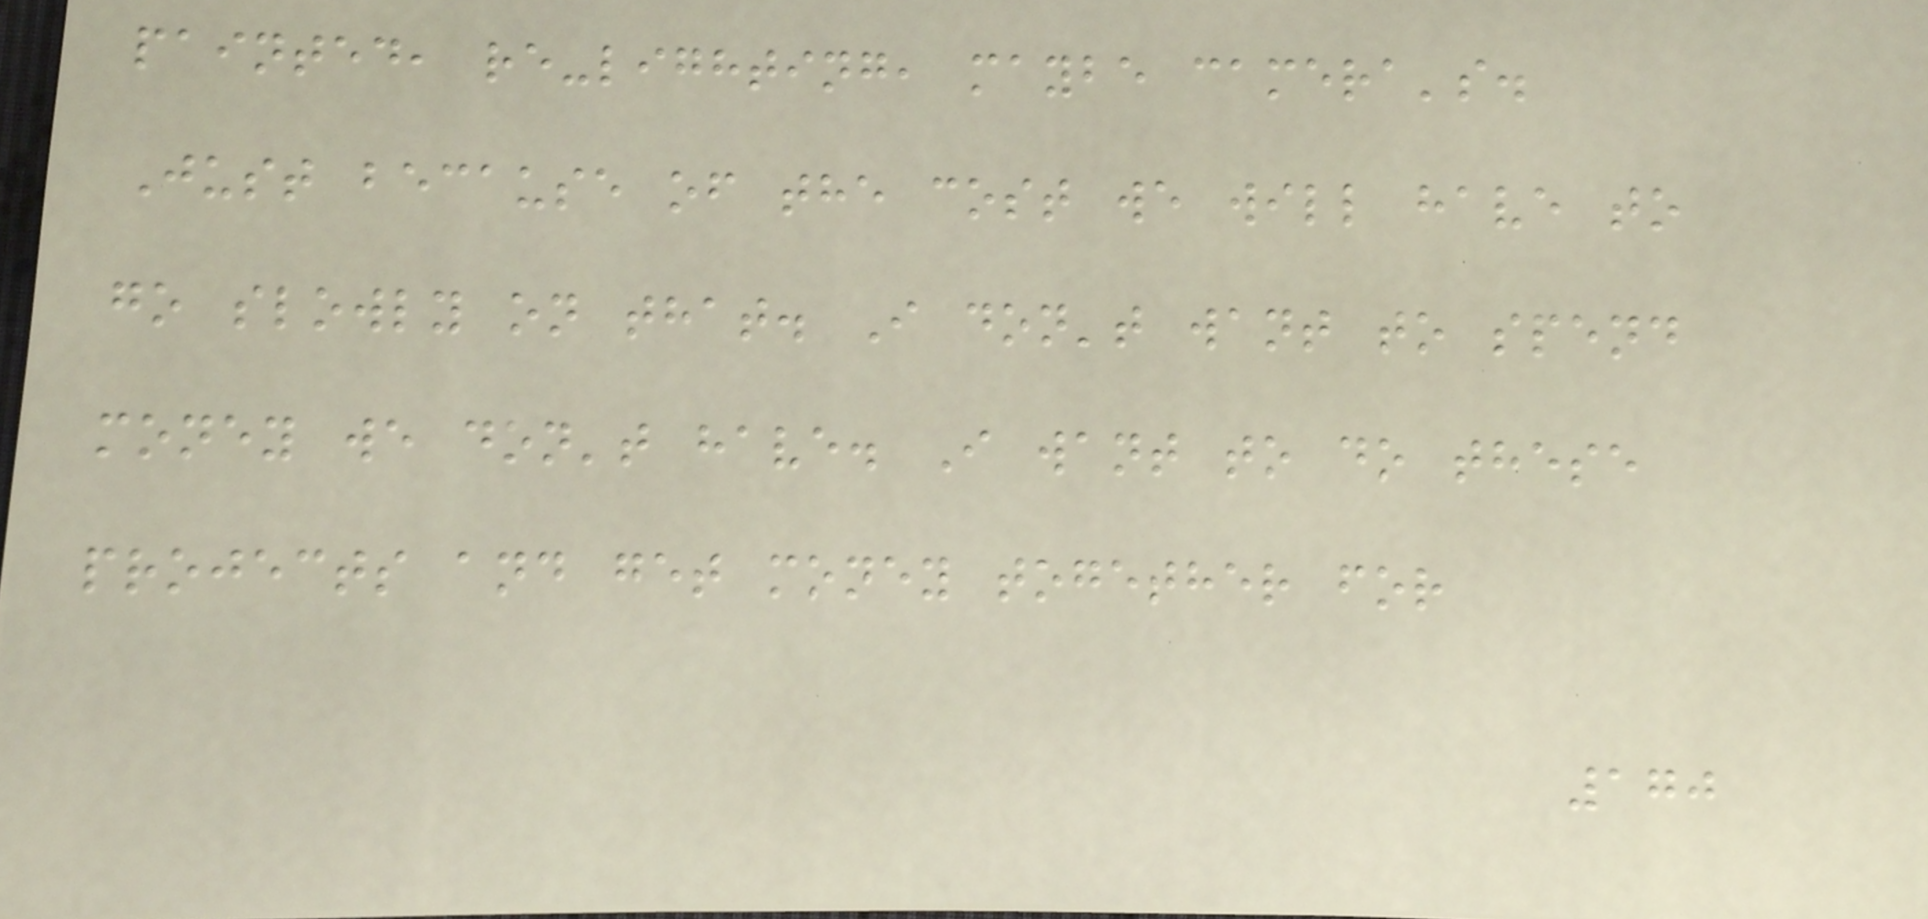painted, re-lighting, maybe camera's.
Just because of the cost we will have to
go slowly on that. I don't want to spend
money we don't have. I want to do these
projects and get money together for
170
